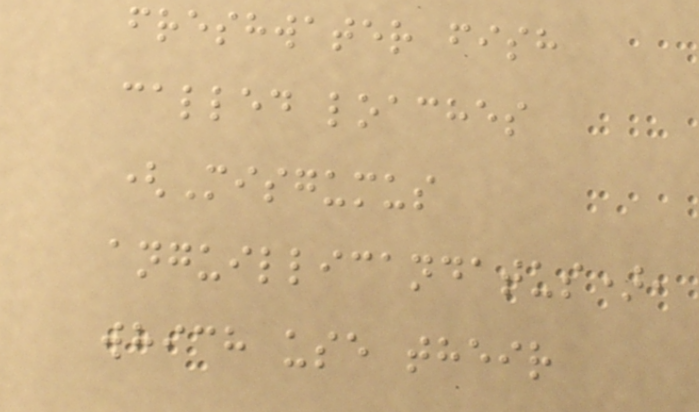freshwater fish
called loaches
(Misgumus
anguillicandatus),
which use their
